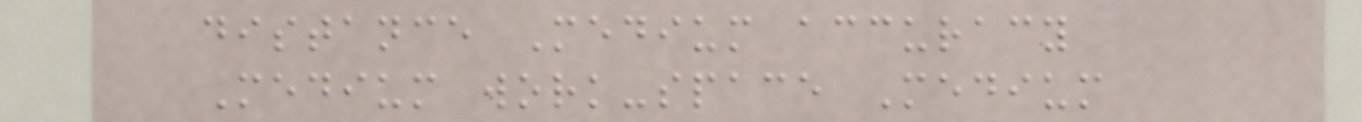distance Medium accuracy
Medium work-space Medium
